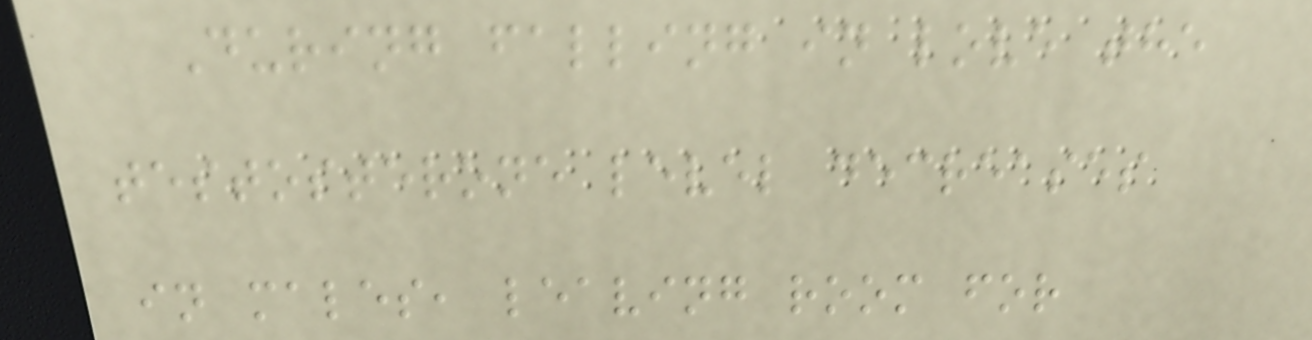During falling in love the
testosterone level decreases
in males, leaving room for
